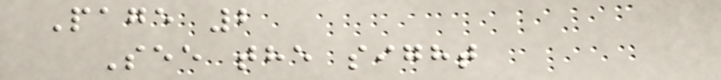Page 2
See the sight
